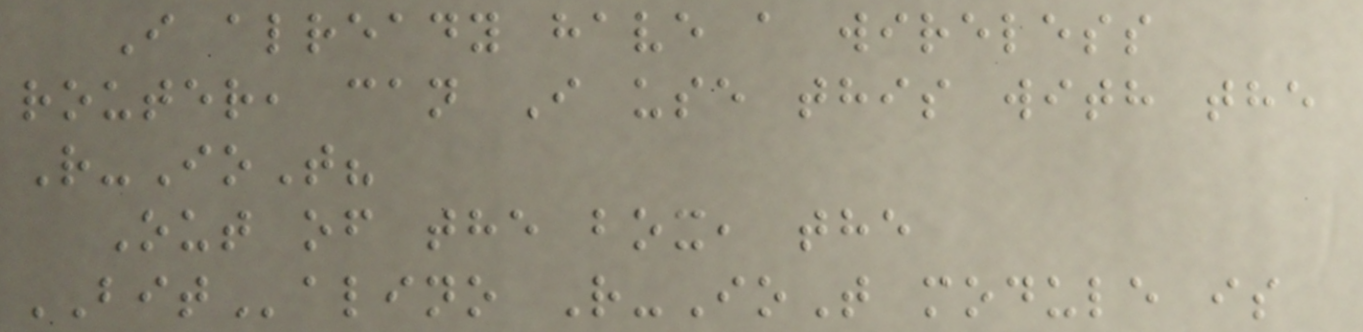I already have a wireless
router, can I use this with the
R-IoT?
Out of the box, the
BITalino R-IoT module is
